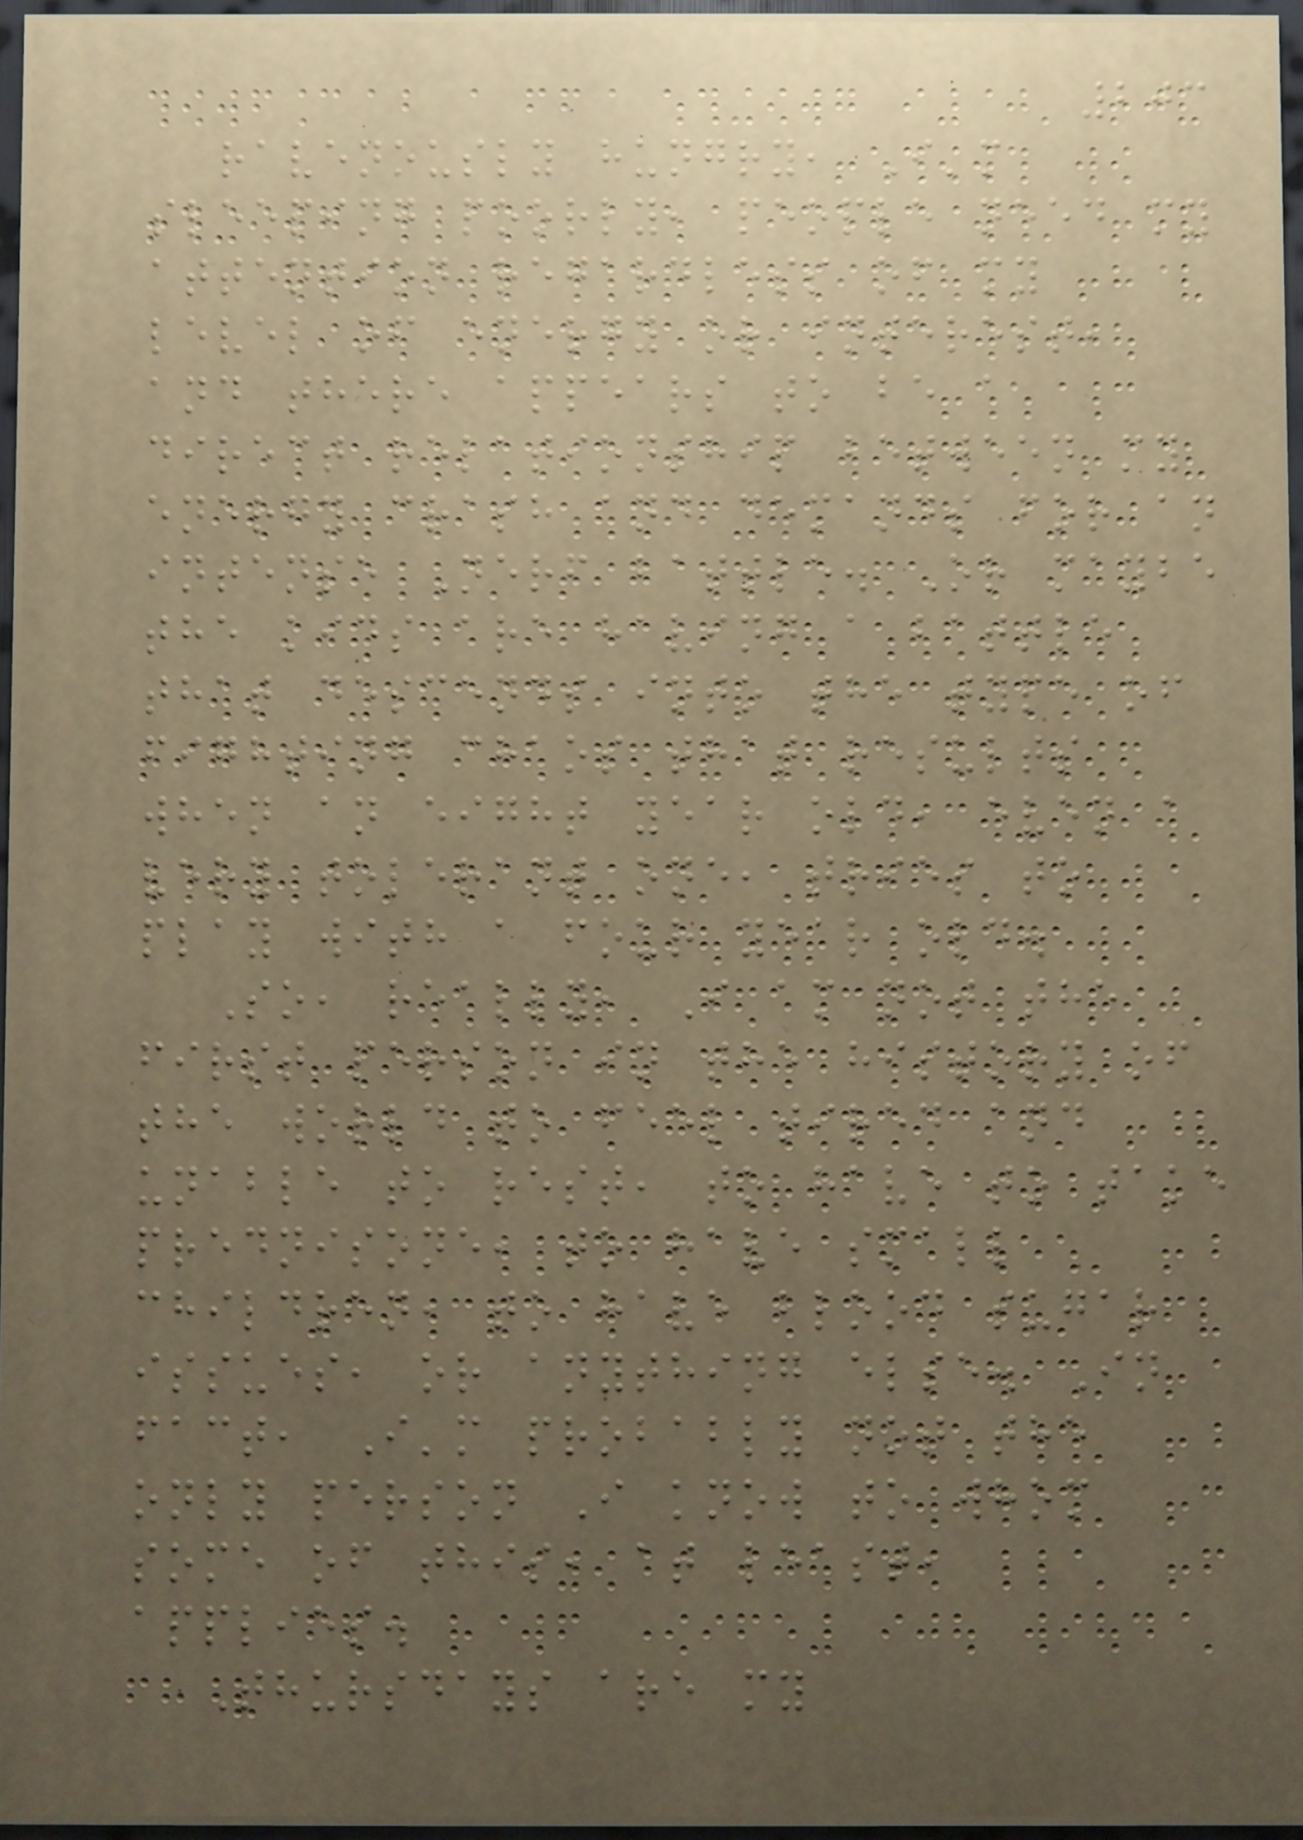203
ravenously hungry, I'm
sleeping poorly, people need my
attention regardless of my
level of energy or interest,
and there appears to be a
direct relationship between my
energy crash and demands for an
intense Nerf battle. Or maybe
the kids are having a battle
that descends into the type of
fighting chaos that results
when an eight year old, even a
very tolerant one, tries to
play with a four year old.
So, really, I am not the
first person in the history of
the world to feel tired and
unable to rest, to have to take
prednisone, to have small
children, to have blood sugar
issues, or anything else. In
fact, I'm probably not the
only person I know to whom
some of this, at least,
applies.
Thursdays are my
